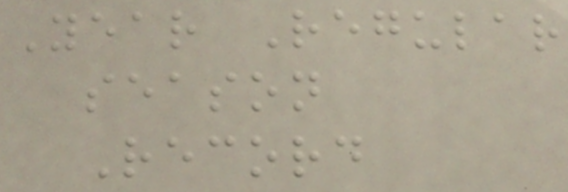Year Regular
season
Record
